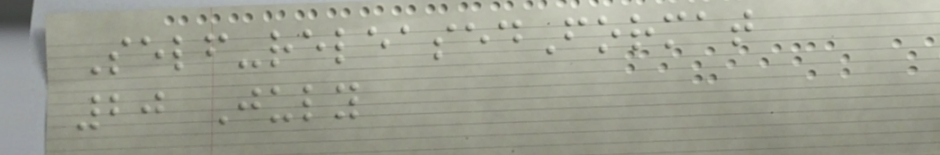Self-releasedFormat
20 July
